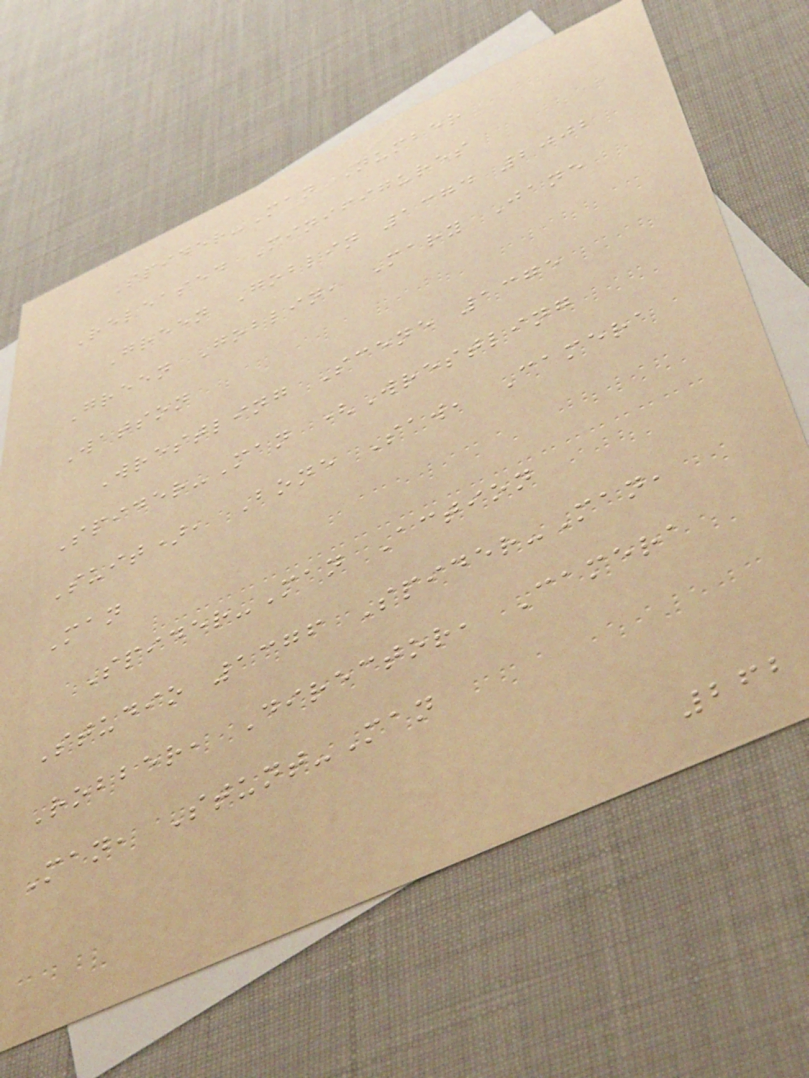Spider-Man Number
Released Minifigures
Green Goblin 1374 2002
Green Goblin, Mary Jane
Watson
Wrestling Scene 1375
Spider-Man (Wrestling
Suit), Bone Saw, Camera
Man
Spider-Man Action
Studio 1376 Spider-Man,
Robber, Director, Camera
Man, Stunt-Man
262
